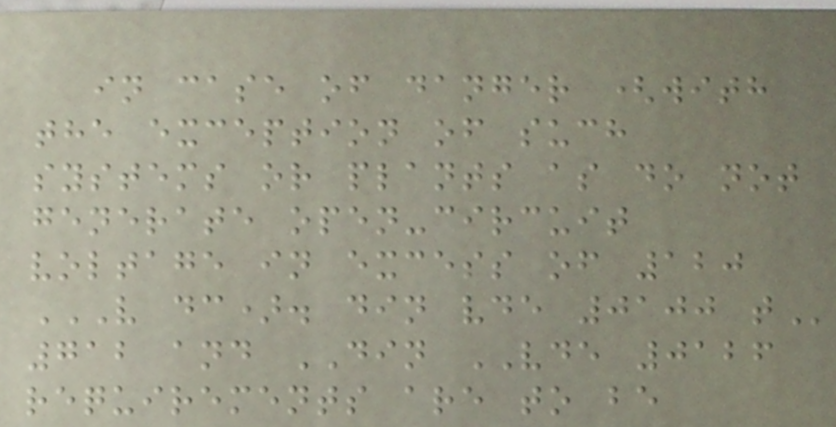in case of danger (with
the exception of such
systems or plants as do not
generate open-circuit
voltage in excess of 120
V DC). DIN VDE 0100 T
712 and DIN VDE 0126
requirements are to be
